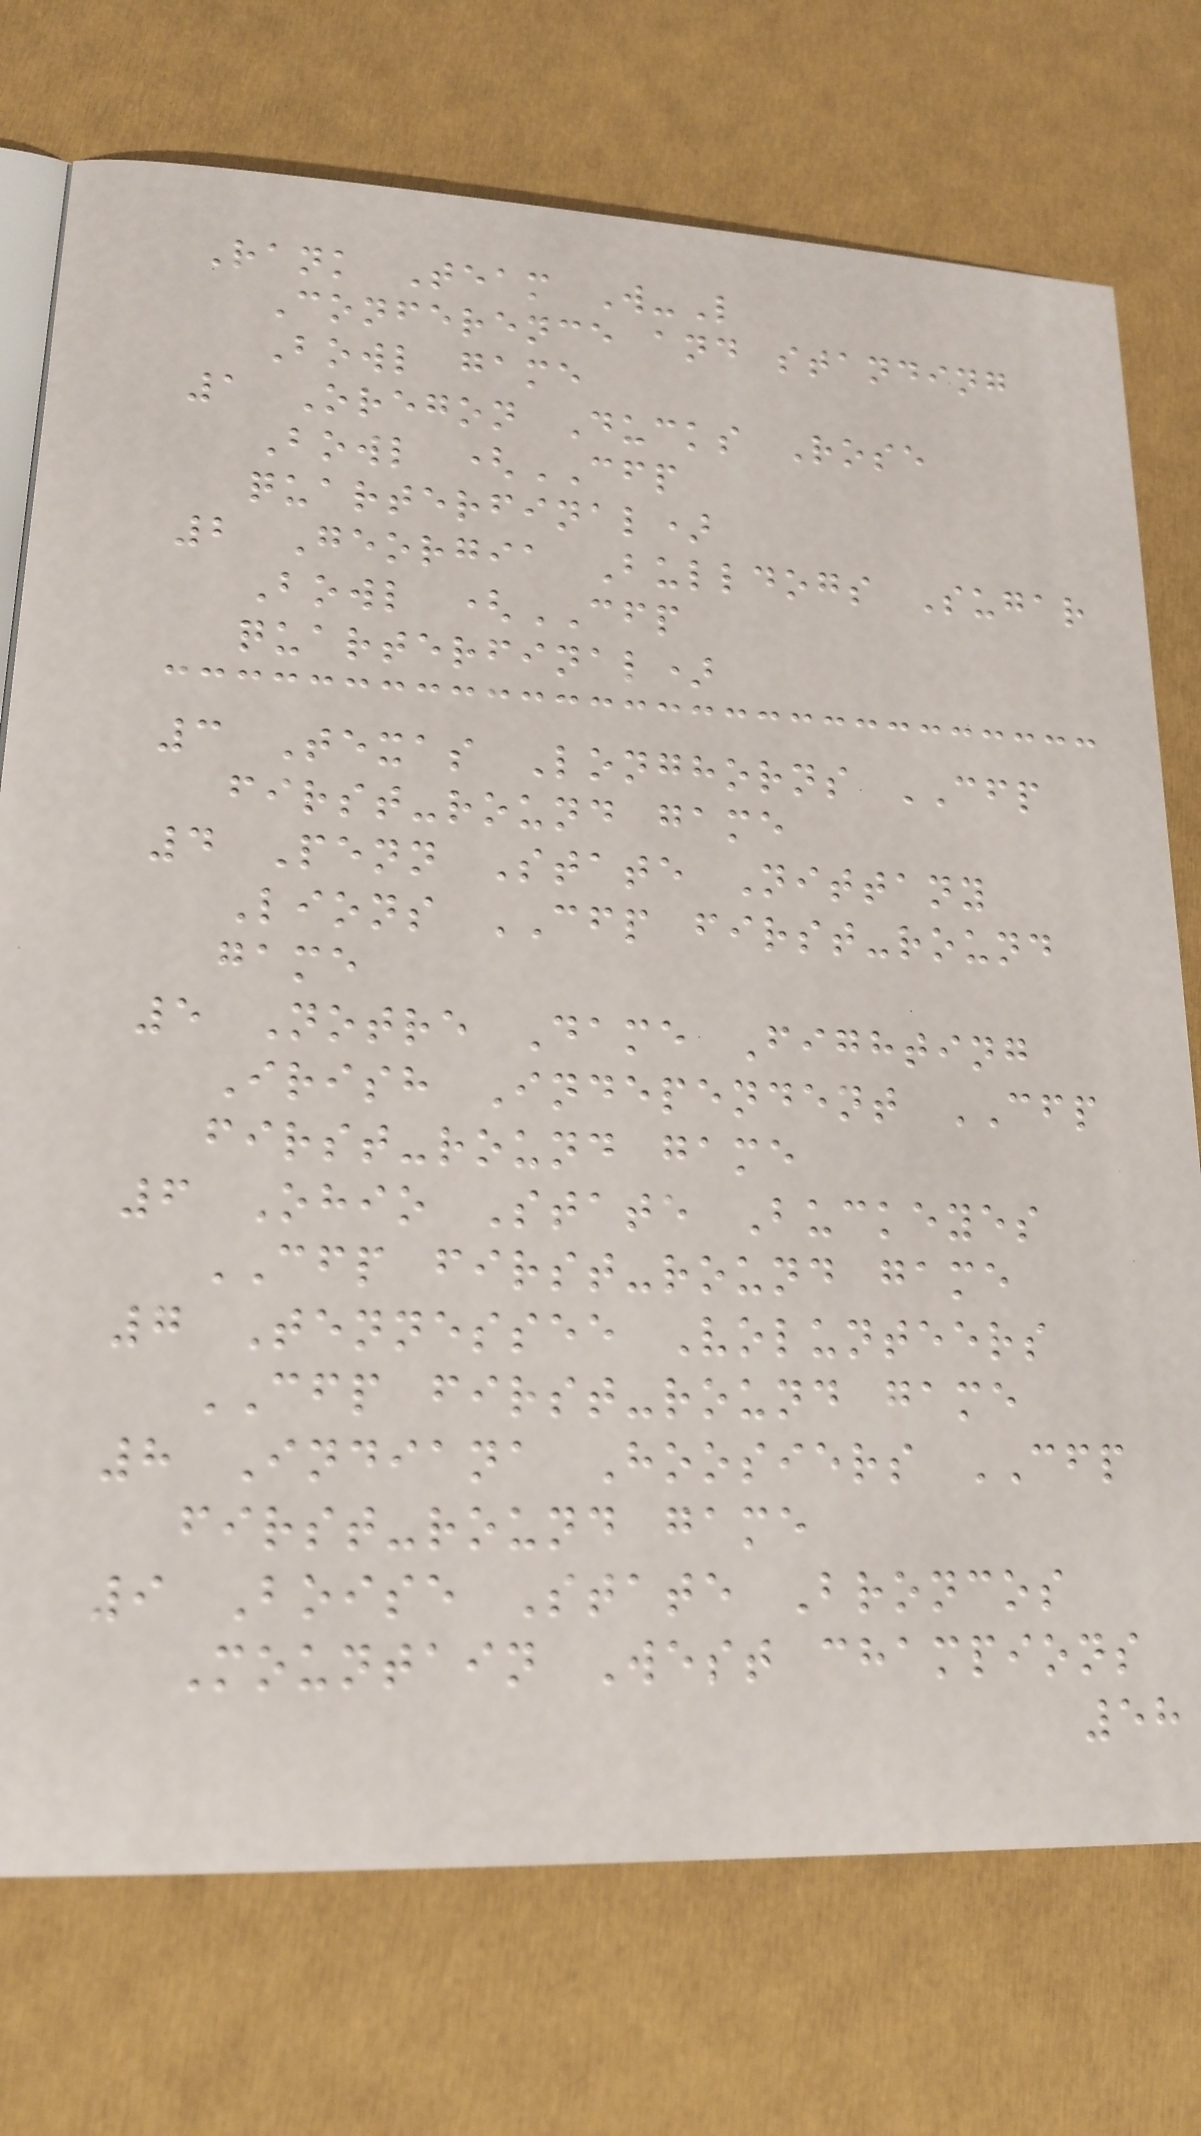Rank Team W-L
Conference and standing
Bowl game
1 Oregon Ducks Rose
Bowl (CFP
quarterfinal)
2 Georgia Bulldogs Sugar
Bowl (CFP
quarterfinal)
3 Texas Longhorns CFP
first-round game
4 Penn State Nittany
Lions CFP first-round
game
5 Notre Dame Fighting
Irish Independent CFP
first-round game
6 Ohio State Buckeyes
CFP first-round game
7 Tennessee Volunteers
CFP first-round game
8 Indiana Hoosiers CFP
first-round game
9 Boise State Broncos
Mountain West champions
58
